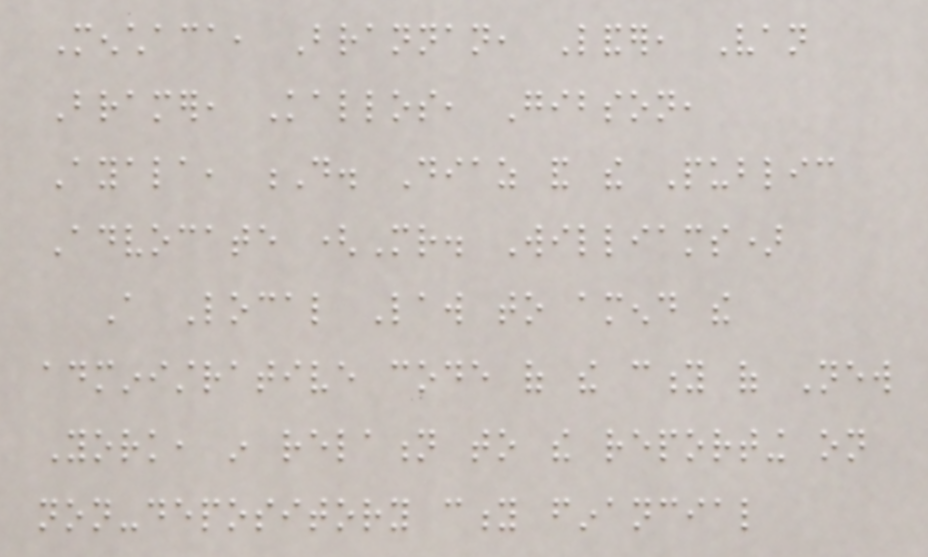Menchaca, Brannan, Lander, Van
Bramer, Kallos, Gibson,
Ayala, D. Diaz and the Public
Advocate (Mr. Williams)
A Local Law to amend the
administrative code of the city of New
York, in relation to the reporting on
non-depository city financial
